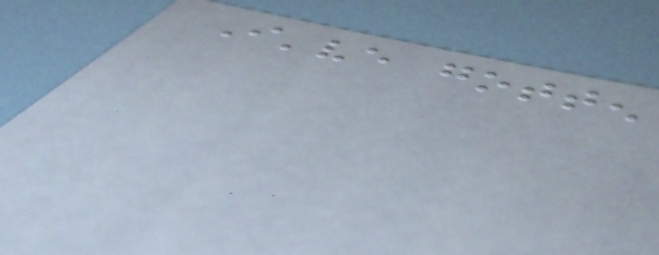I've gotten
